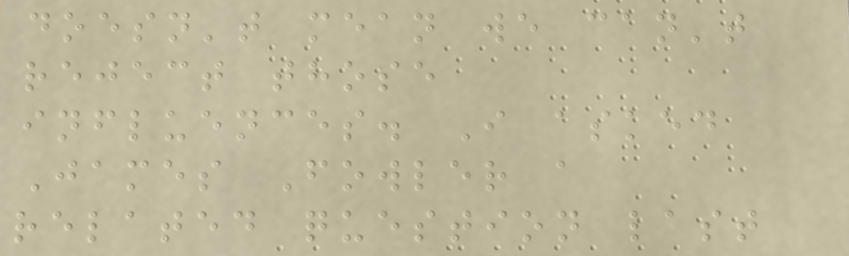doesn't mean we can't
reject those
influences. I asked
James Fowler a
related question last
